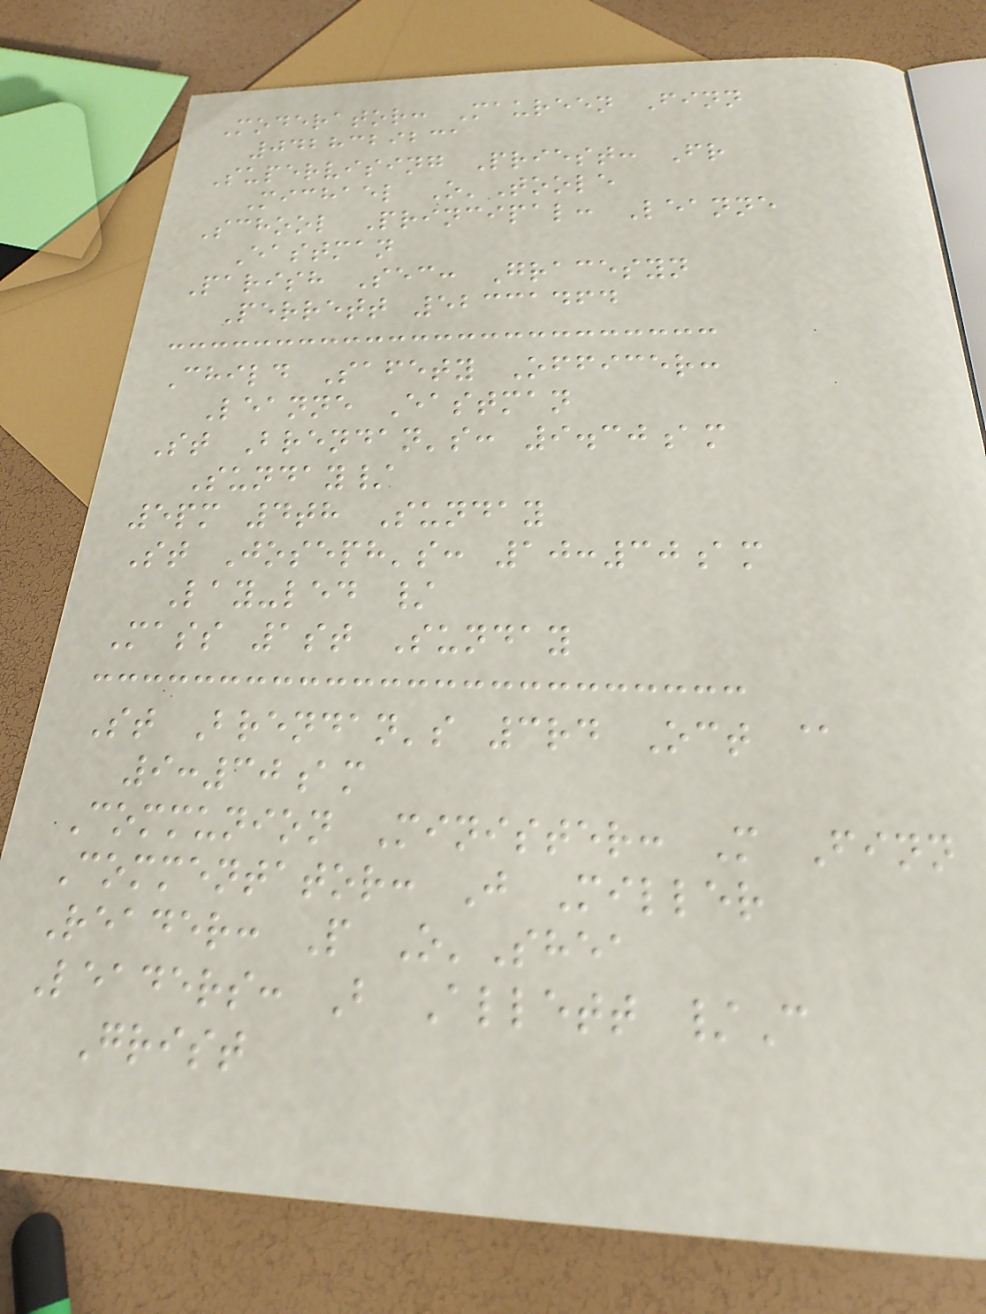Moderator: Maureen Finn
0428329231
Supervising Priest: Fr
Michael O'Toole
School Principal: Leanne
Eastman
Parish Sec: Gracesyn
Perrett 52331464
Child Safety Officer:
Leanne Eastman
St Brendan's: 9.30am
Sunday/
5pm 4th Sunday
St Joseph's: 10:30am
Lay-led /
Mass 1st Sunday
St Brendan's 3rd Oct @
9:30am
Communion Minister: M Finn
Commentator: J Miller
Reader: P O'Shea
Leaders: B Allett /C
Grist
